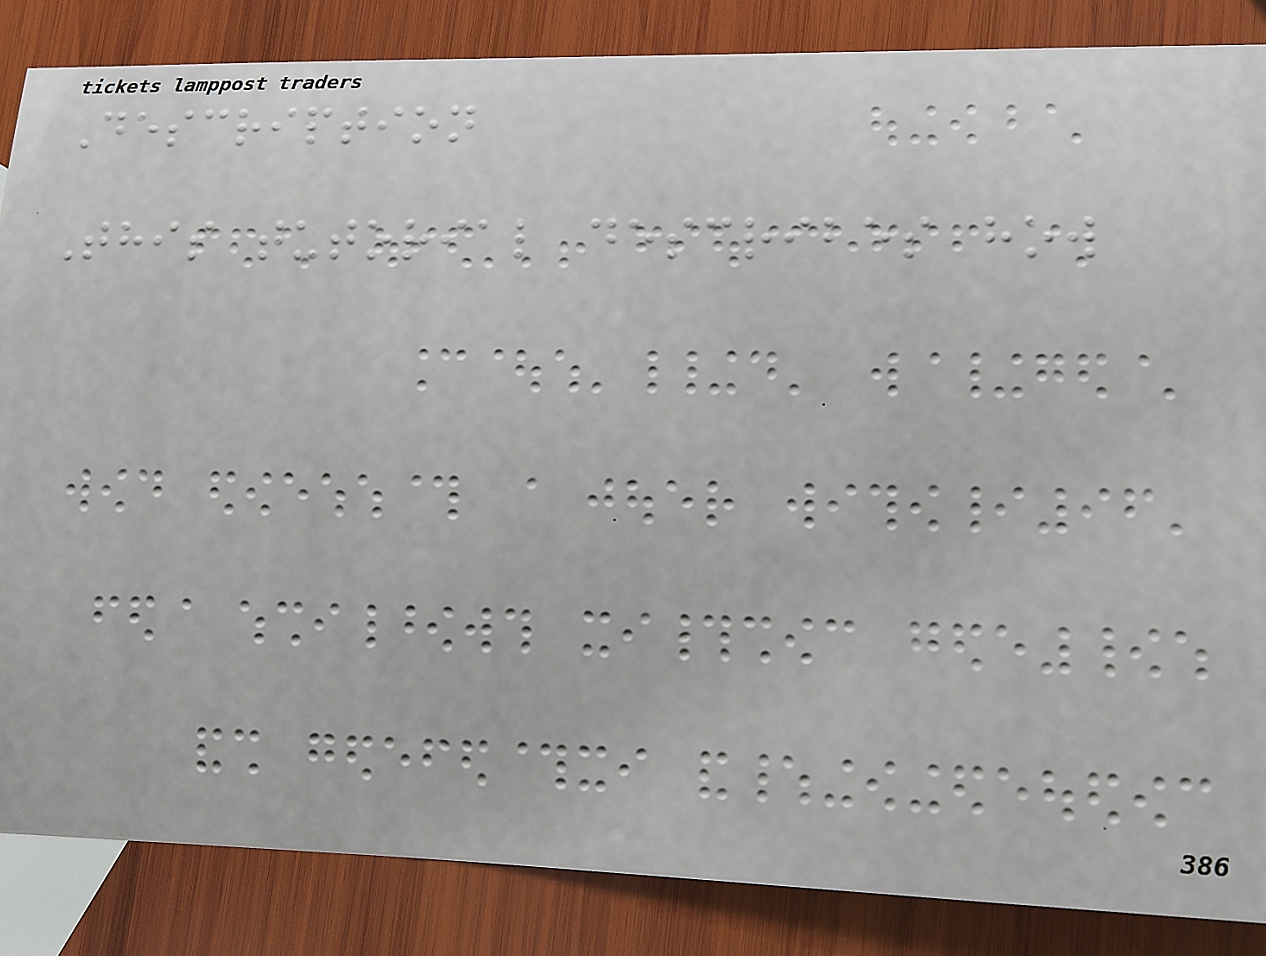Description
This tutorial describes how
